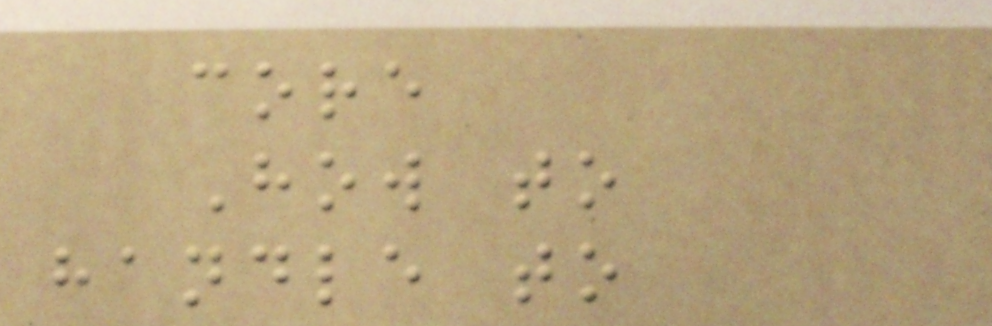core
How to
handle to
